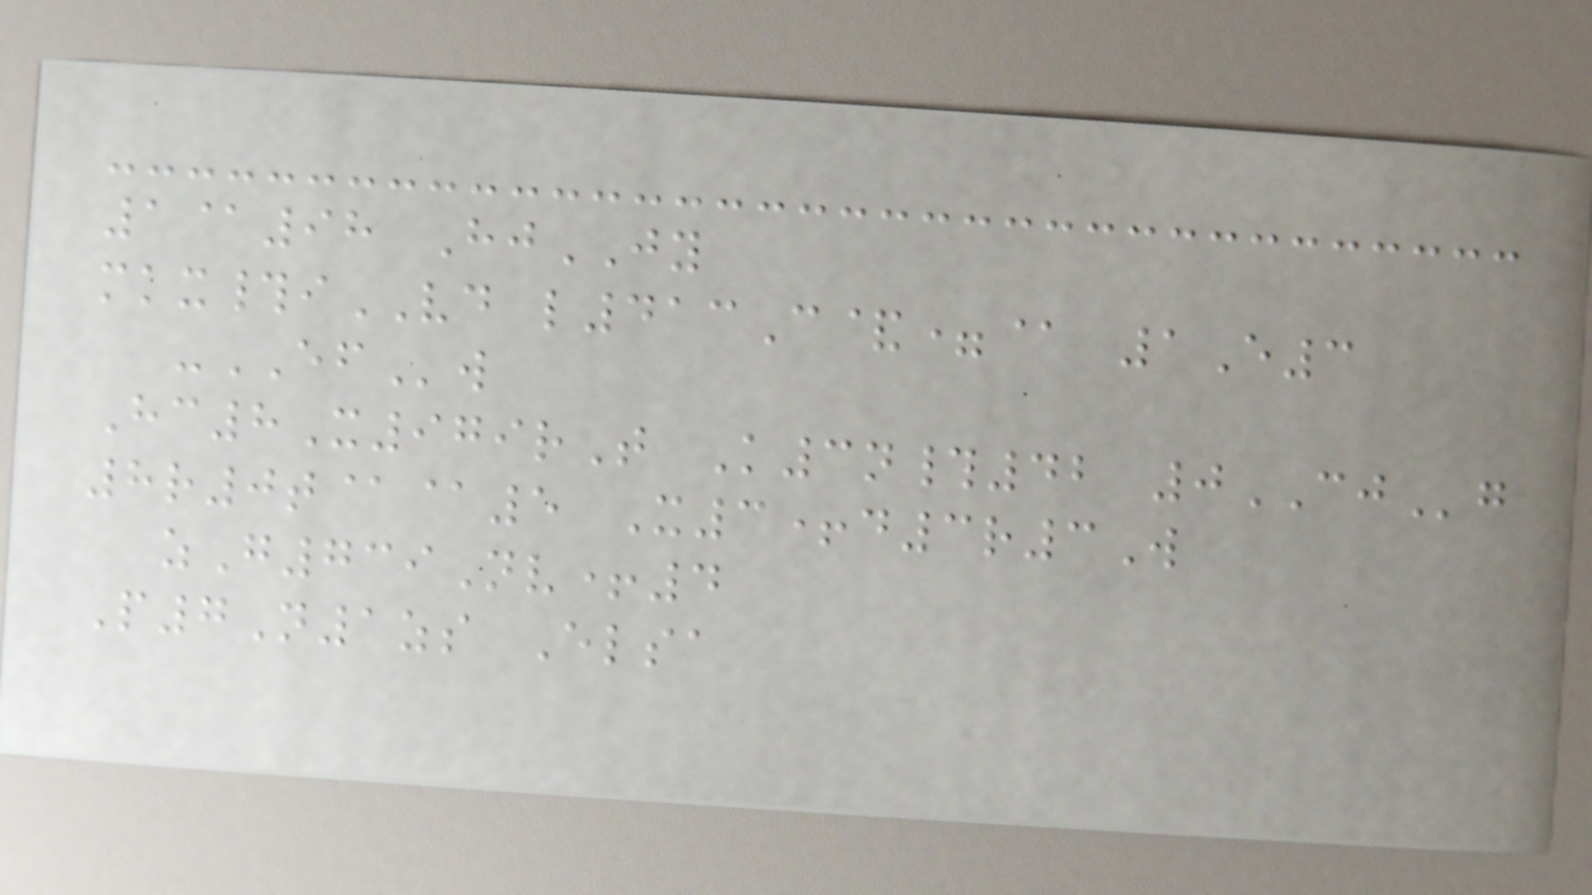1@98 HjJY
mkx#iVD l413C&=@ 1E3
-EFw
Hc8X979rT K3n#42 0CJg
8r0t@@5 X3+d3r3W
zG739Nv+4
P7N1zs Elsa
